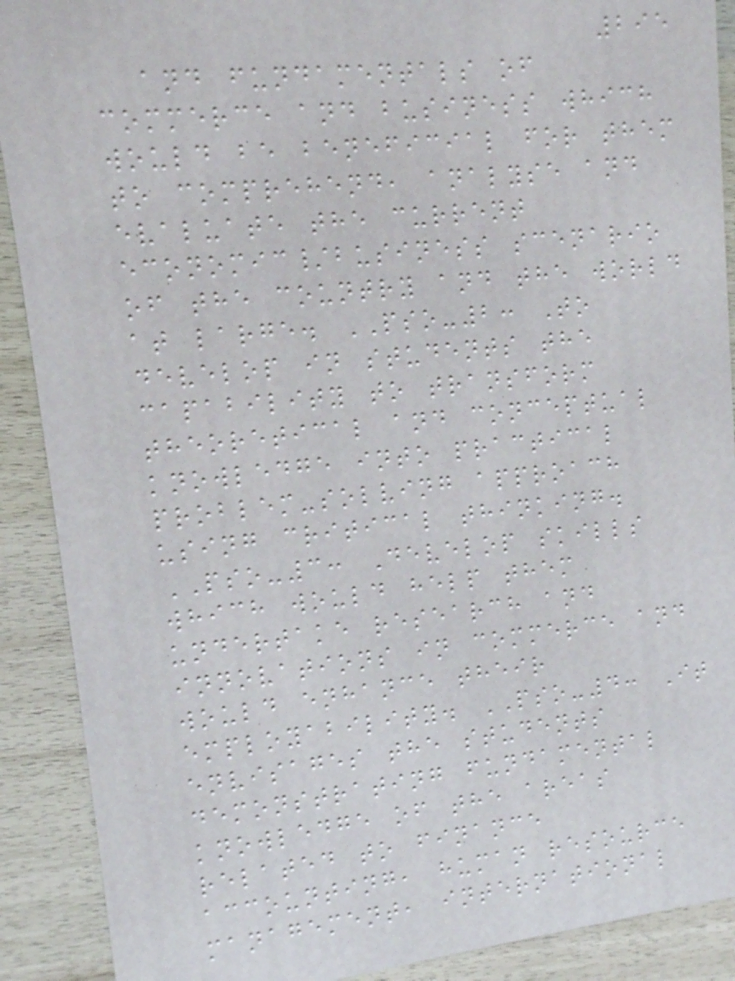295
and fundamentals of
commerce and business which
would be beneficial for them
to comprehend, analyse and
evaluate the current
economic/business scenario
of the country and the world
at large. PSO-2: To
develop in students the
capability to transform
theoretical and conceptual
knowledge into practical
problem-solving approach
using critical thinking.
PSO-3: Develop skills
which would help them
undertake research and
innovations in commerce and
would enhance their
employability. PSO-4: It
envisages the students
demonstrating fundamental
knowledge of the areas
related to finance
accounting, human resource
management, international
